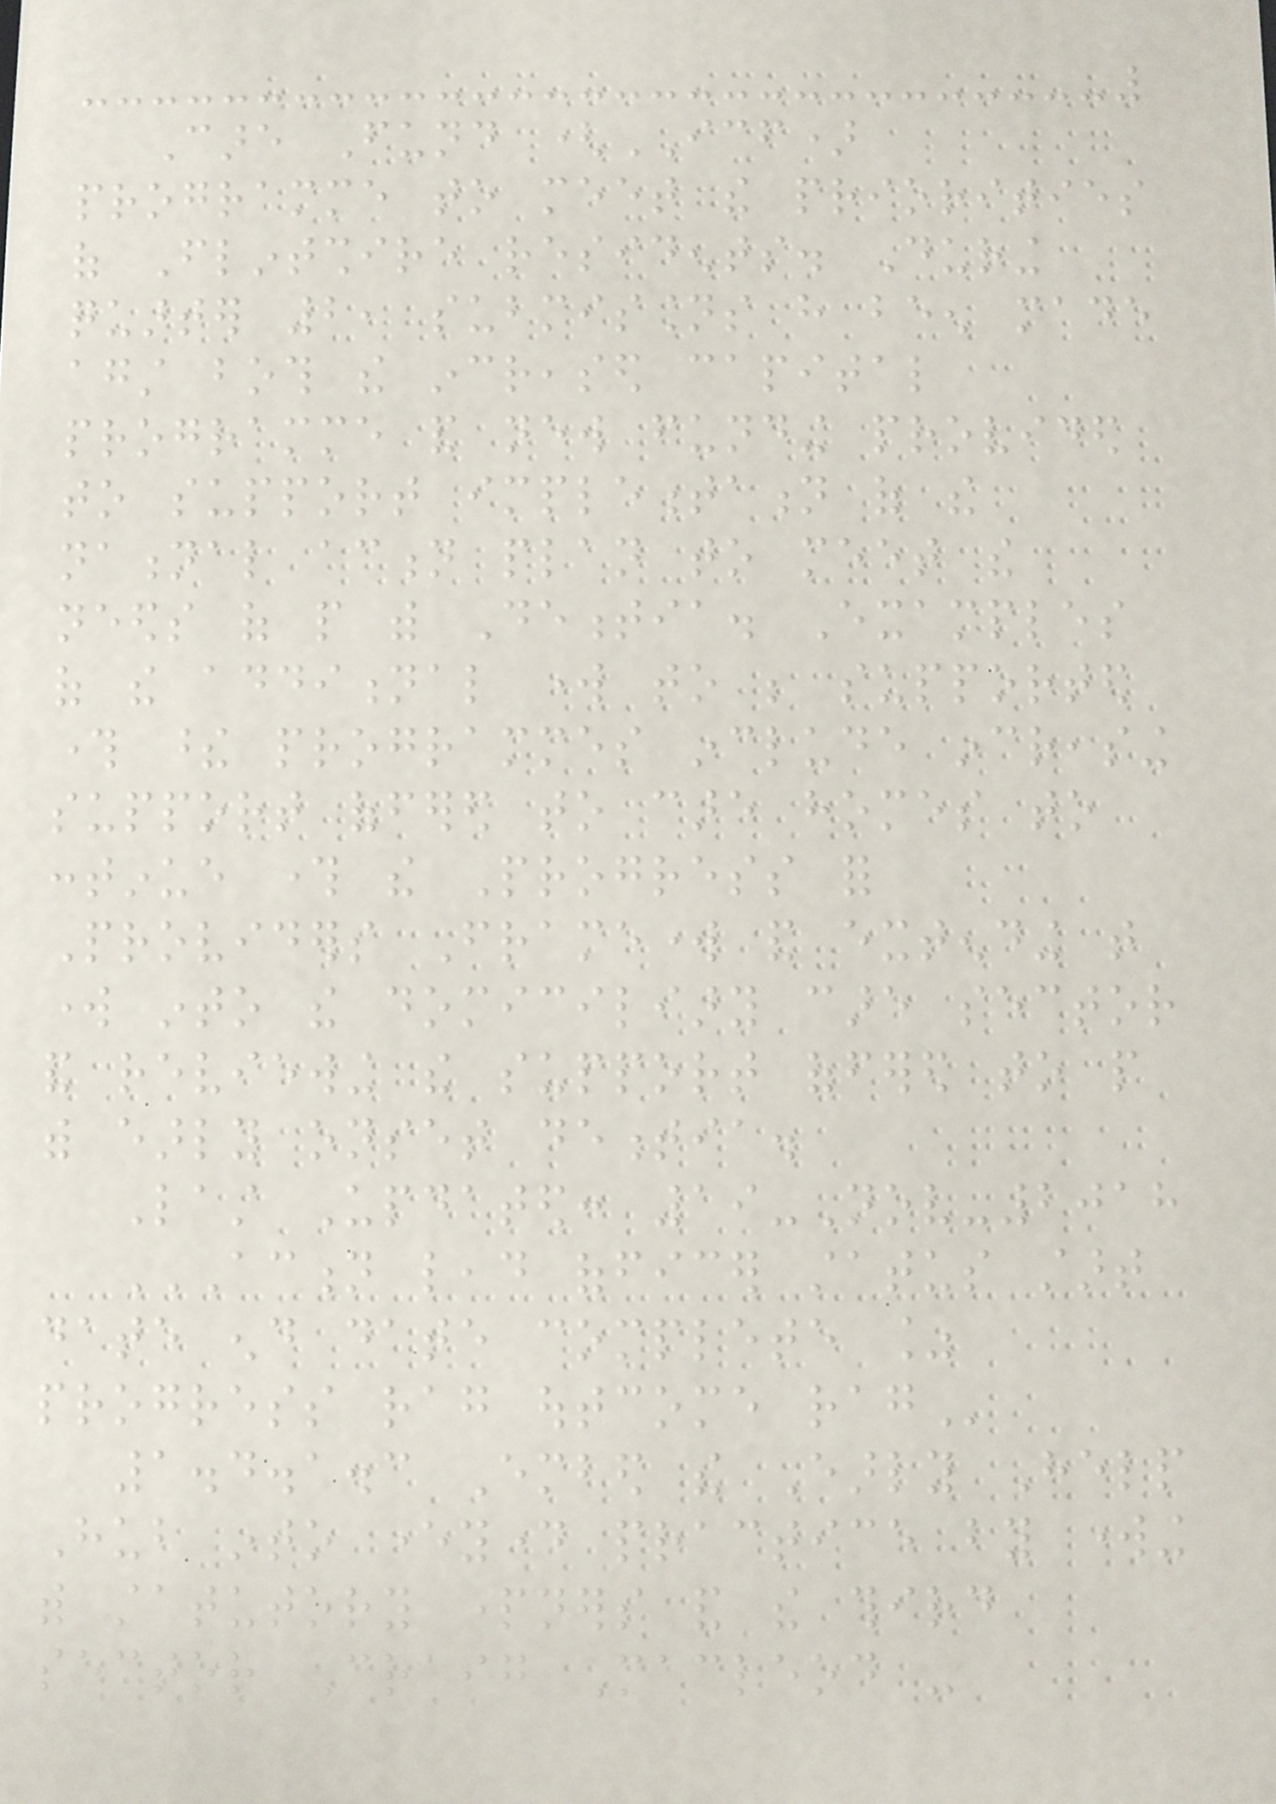Care Fund (ICF)
programme to meet the priorities
of Flintshire residents. During
quarter 2, submissions have been made
against both the increased capital
programme and new funding provided
to support implementation of the
national action plan to meet the
needs of people with Dementia. Examples
of the additional work to be supported
through these programmes include increasing
support offered to care homes to
continue through the Progress for
Providers Framework and extending that
work into the domiciliary care sector
and reviewing the support offered to people
with early onset dementia.
Last Updated: 19-Nov-2018
ACTION LEAD OFFICER STATUS START
DATE END DATE COMPLETE %
PROGRESS RAG OUTCOME RAG
1.4.1.3 Embed the Early Help
Hub into everyday practice by working
with statutory partners and the third
sector Craig Macleod -
